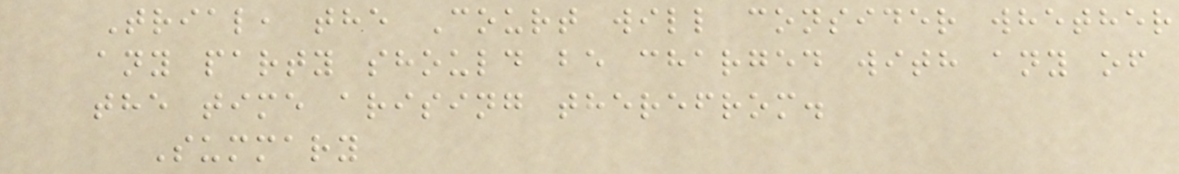Trial, the Court will consider whether
any party should be charged with any of
the time arising therefrom.
Summary
